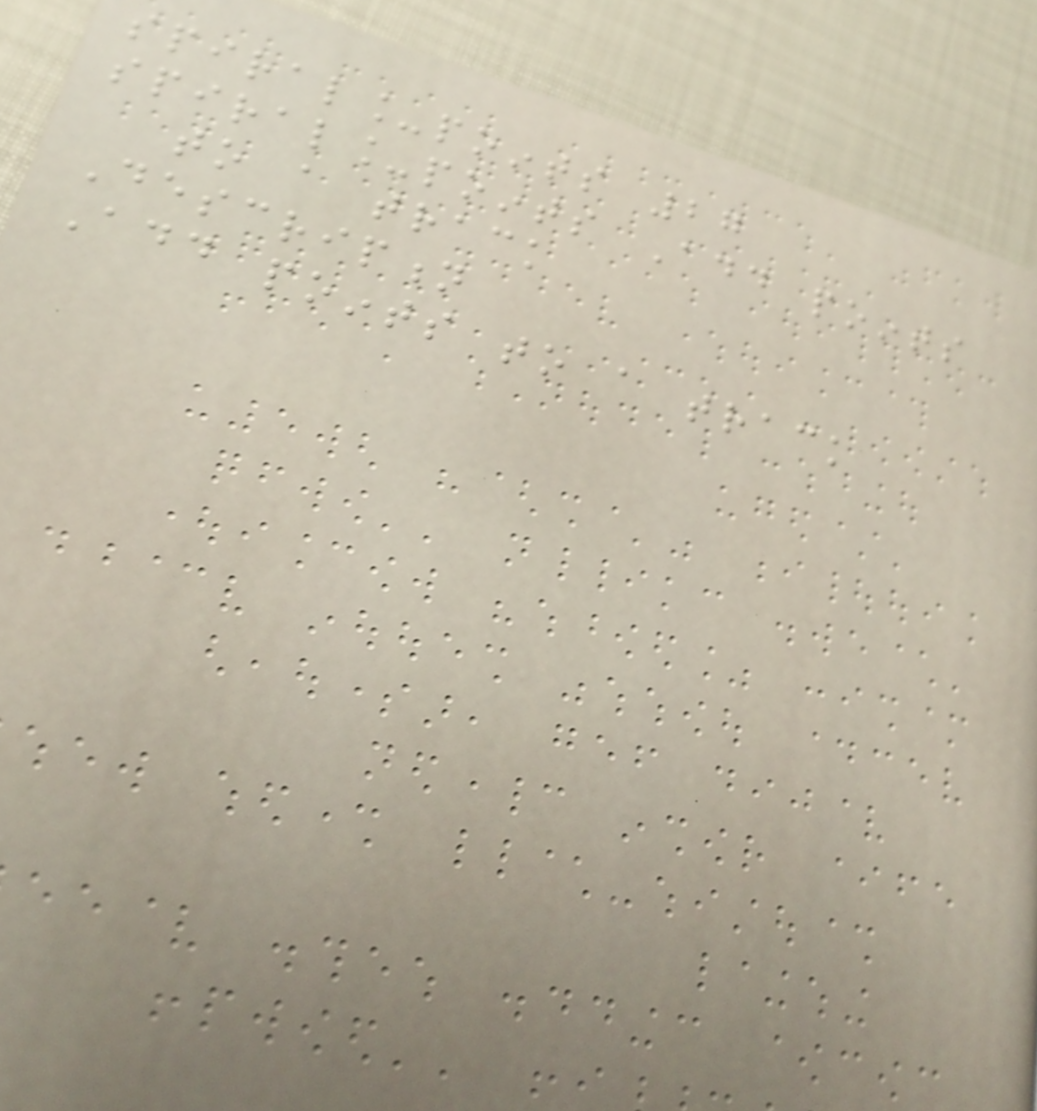spiral_points 27
spiral_points Add points
to a track
Description
Add points to a track
